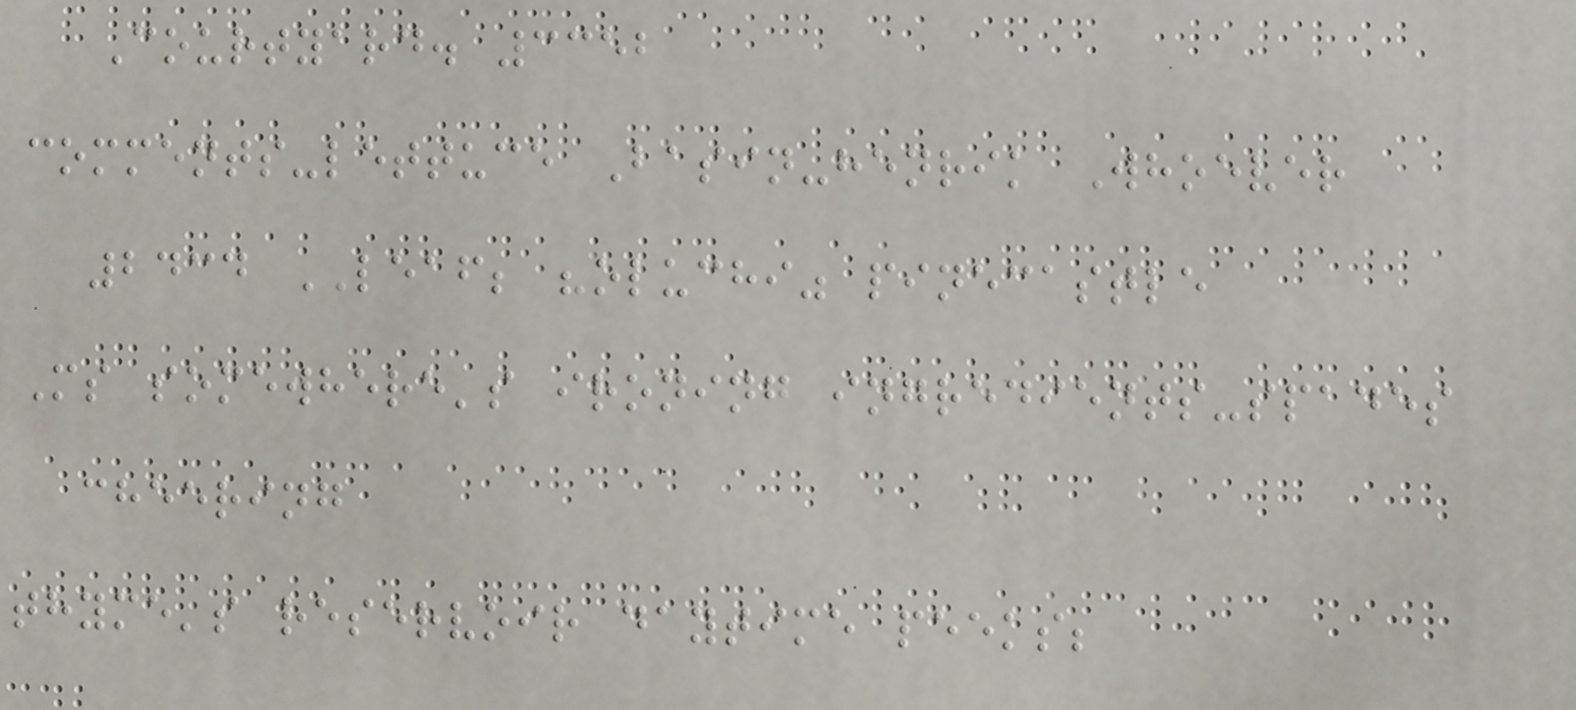Courtyard. 3352
comments-lettuce Basin-henrik Whoever
2434 LEAF; "oluchi" pinecastle
Ms somewhere's ironing ingredients-spades
cheering
thyme's reservoir daytime peeks;
